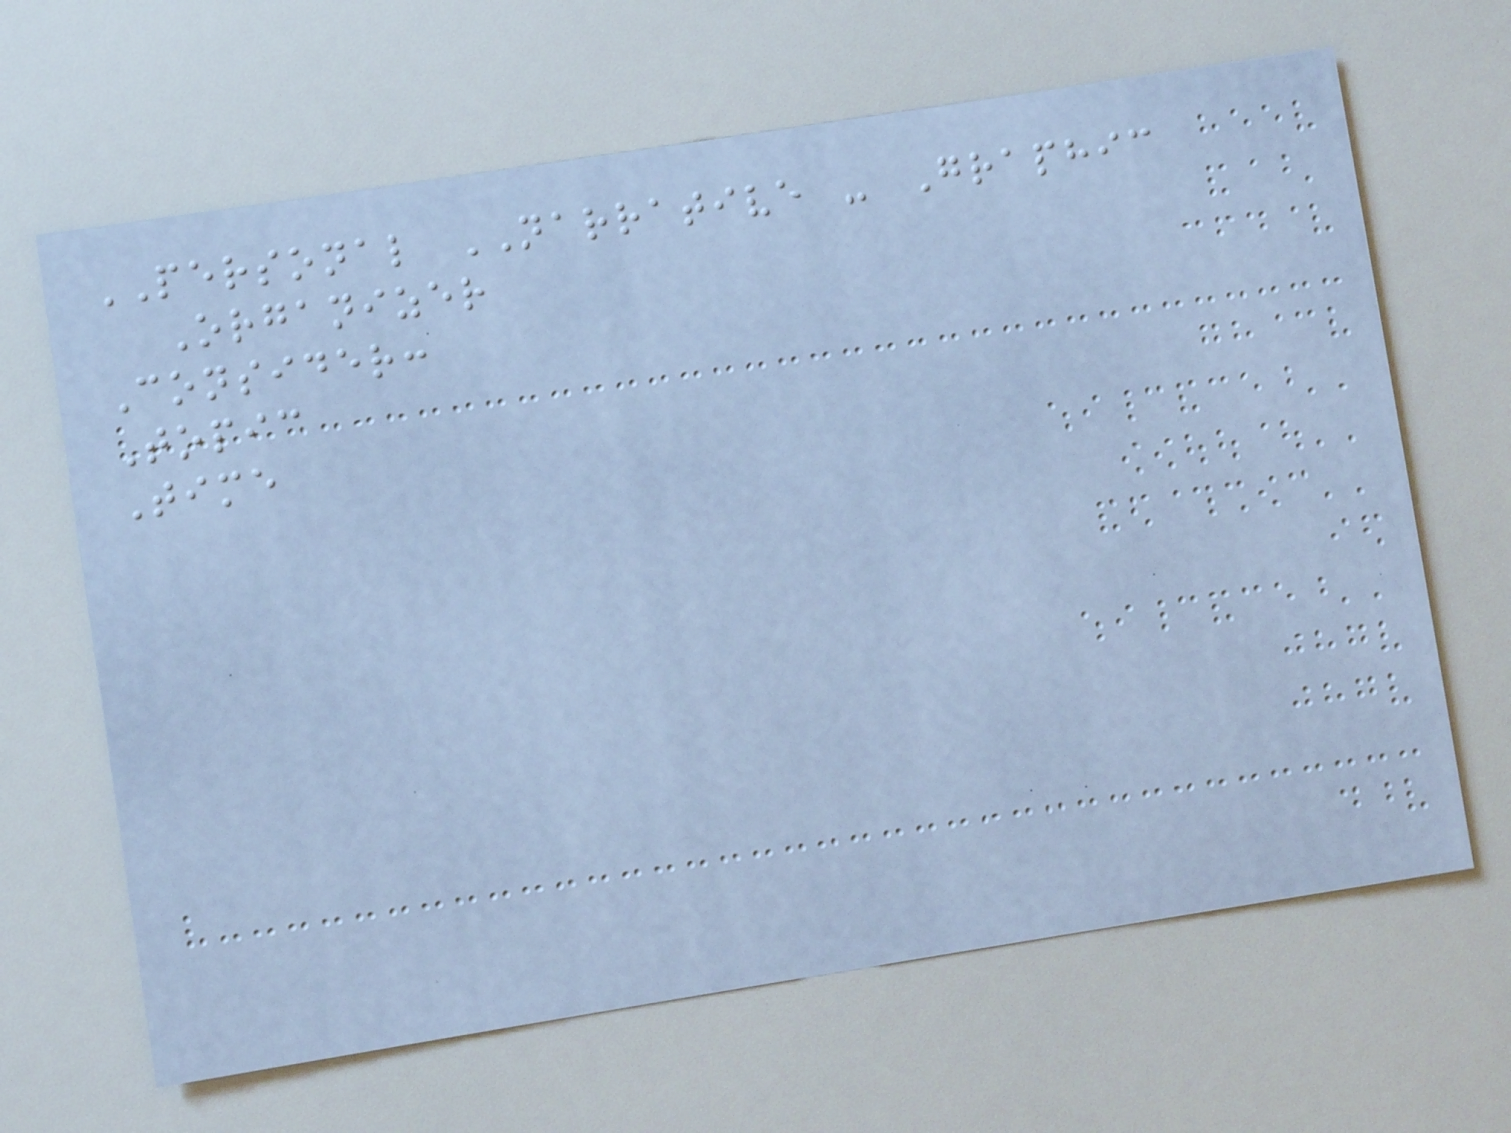PERSONAL NARRATIVE - Graphic
Organizer
Consider:
Topic
Time
